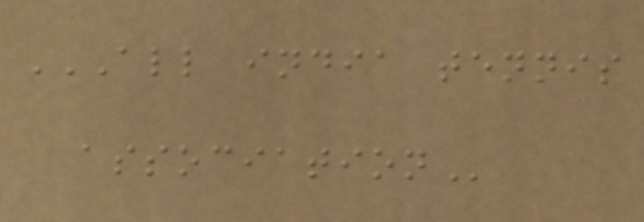ALL INDIA TENNIS
ASSOCIATION
